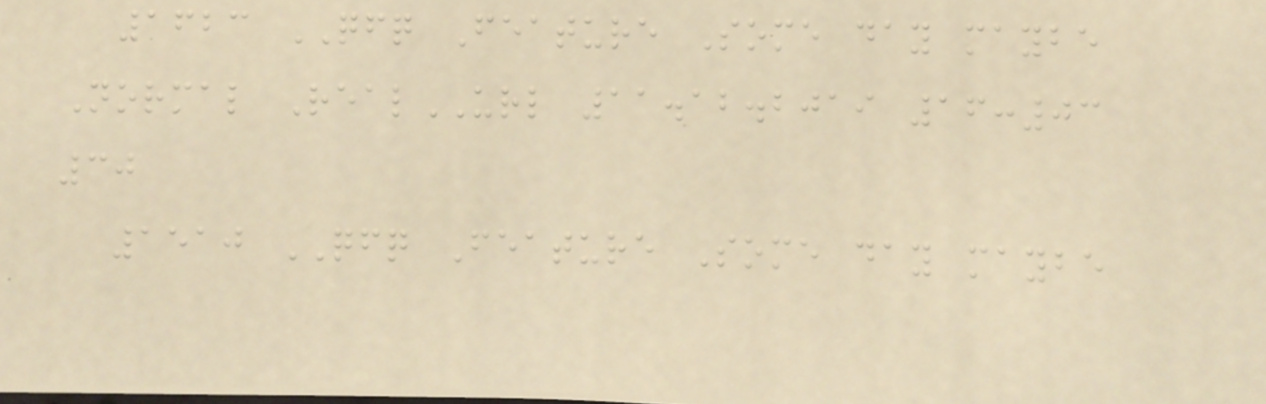1623 QFQ Feature Some day maybe
Normal RealURL 11.12.2019 16:03
30
1510 QFQ Feature Some day maybe
